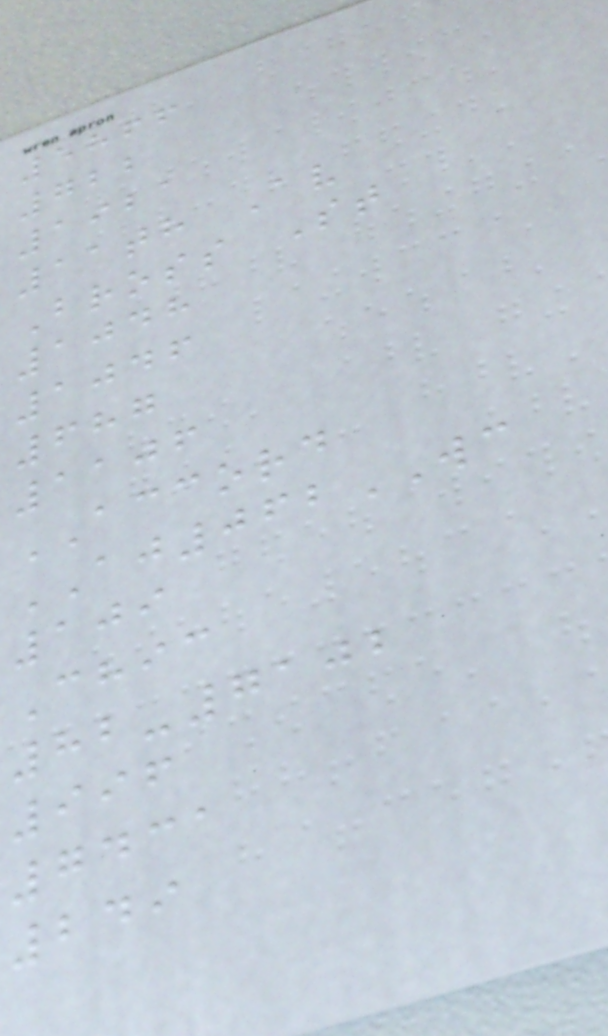5866
722
1921
11th Av
Bross St
1048
1046
687
1106
ACCORD
AJ062WC
109
Chic
82-7102
996
7431
249
